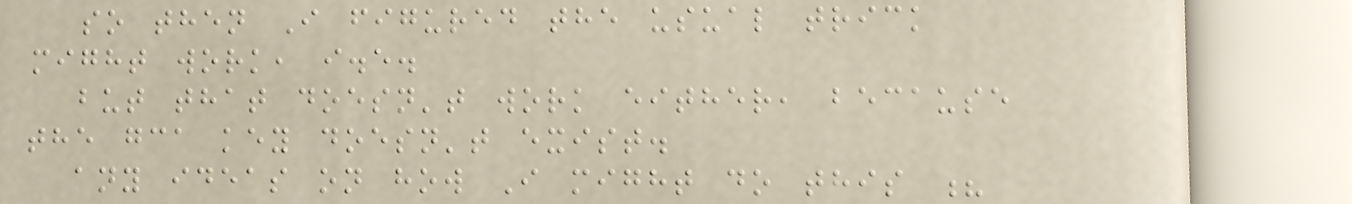so then I figured the usual trick
might work, i.e.
but that doesn't work either, because
the gca key doesn't exist.
any ideas on how I might do this ?
